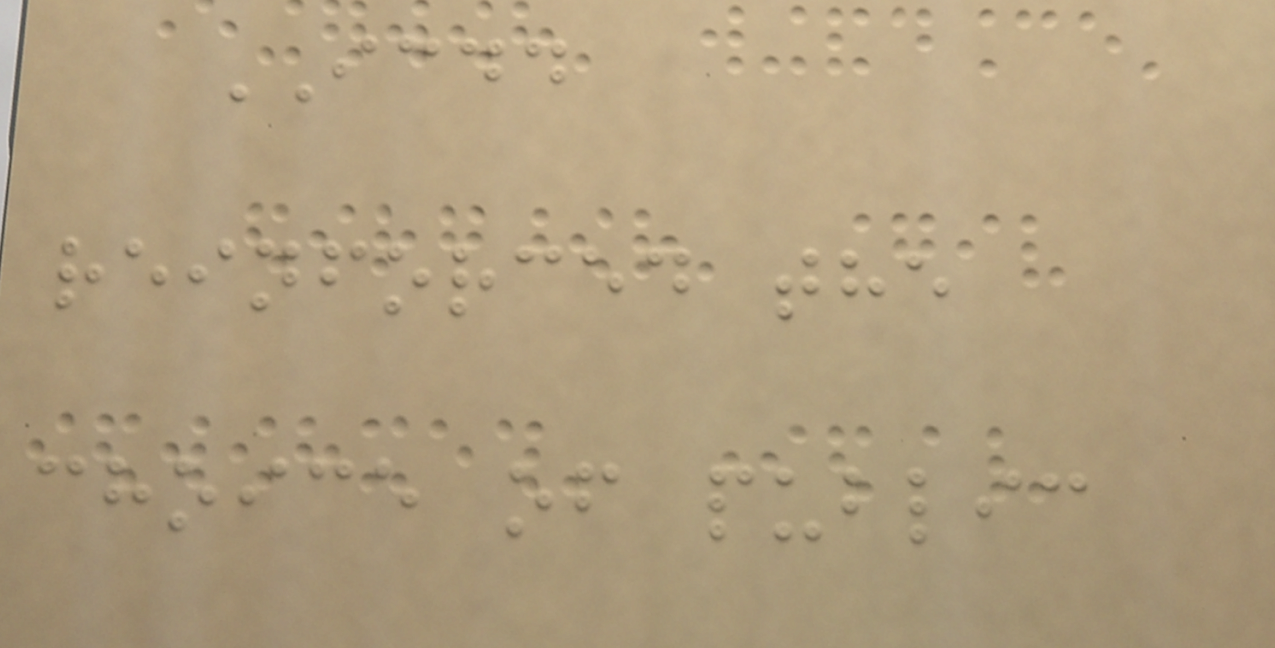ICDD
reinforced the
choice of public
